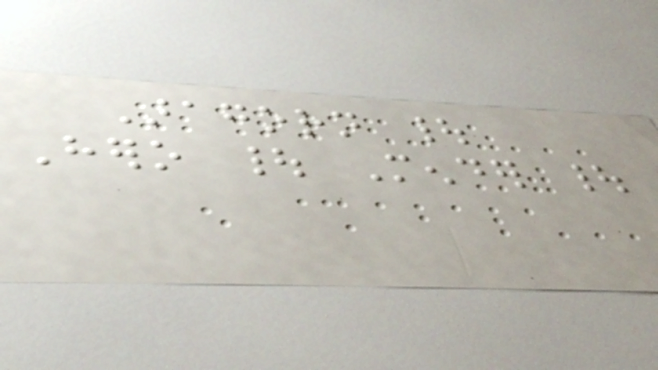Aragorn |
Hero | Mender |
